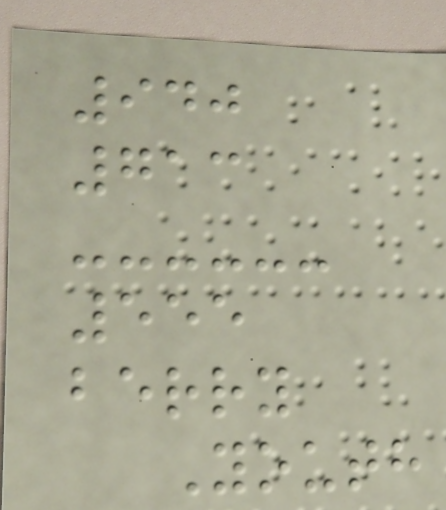940
713
555
berry
Youth
